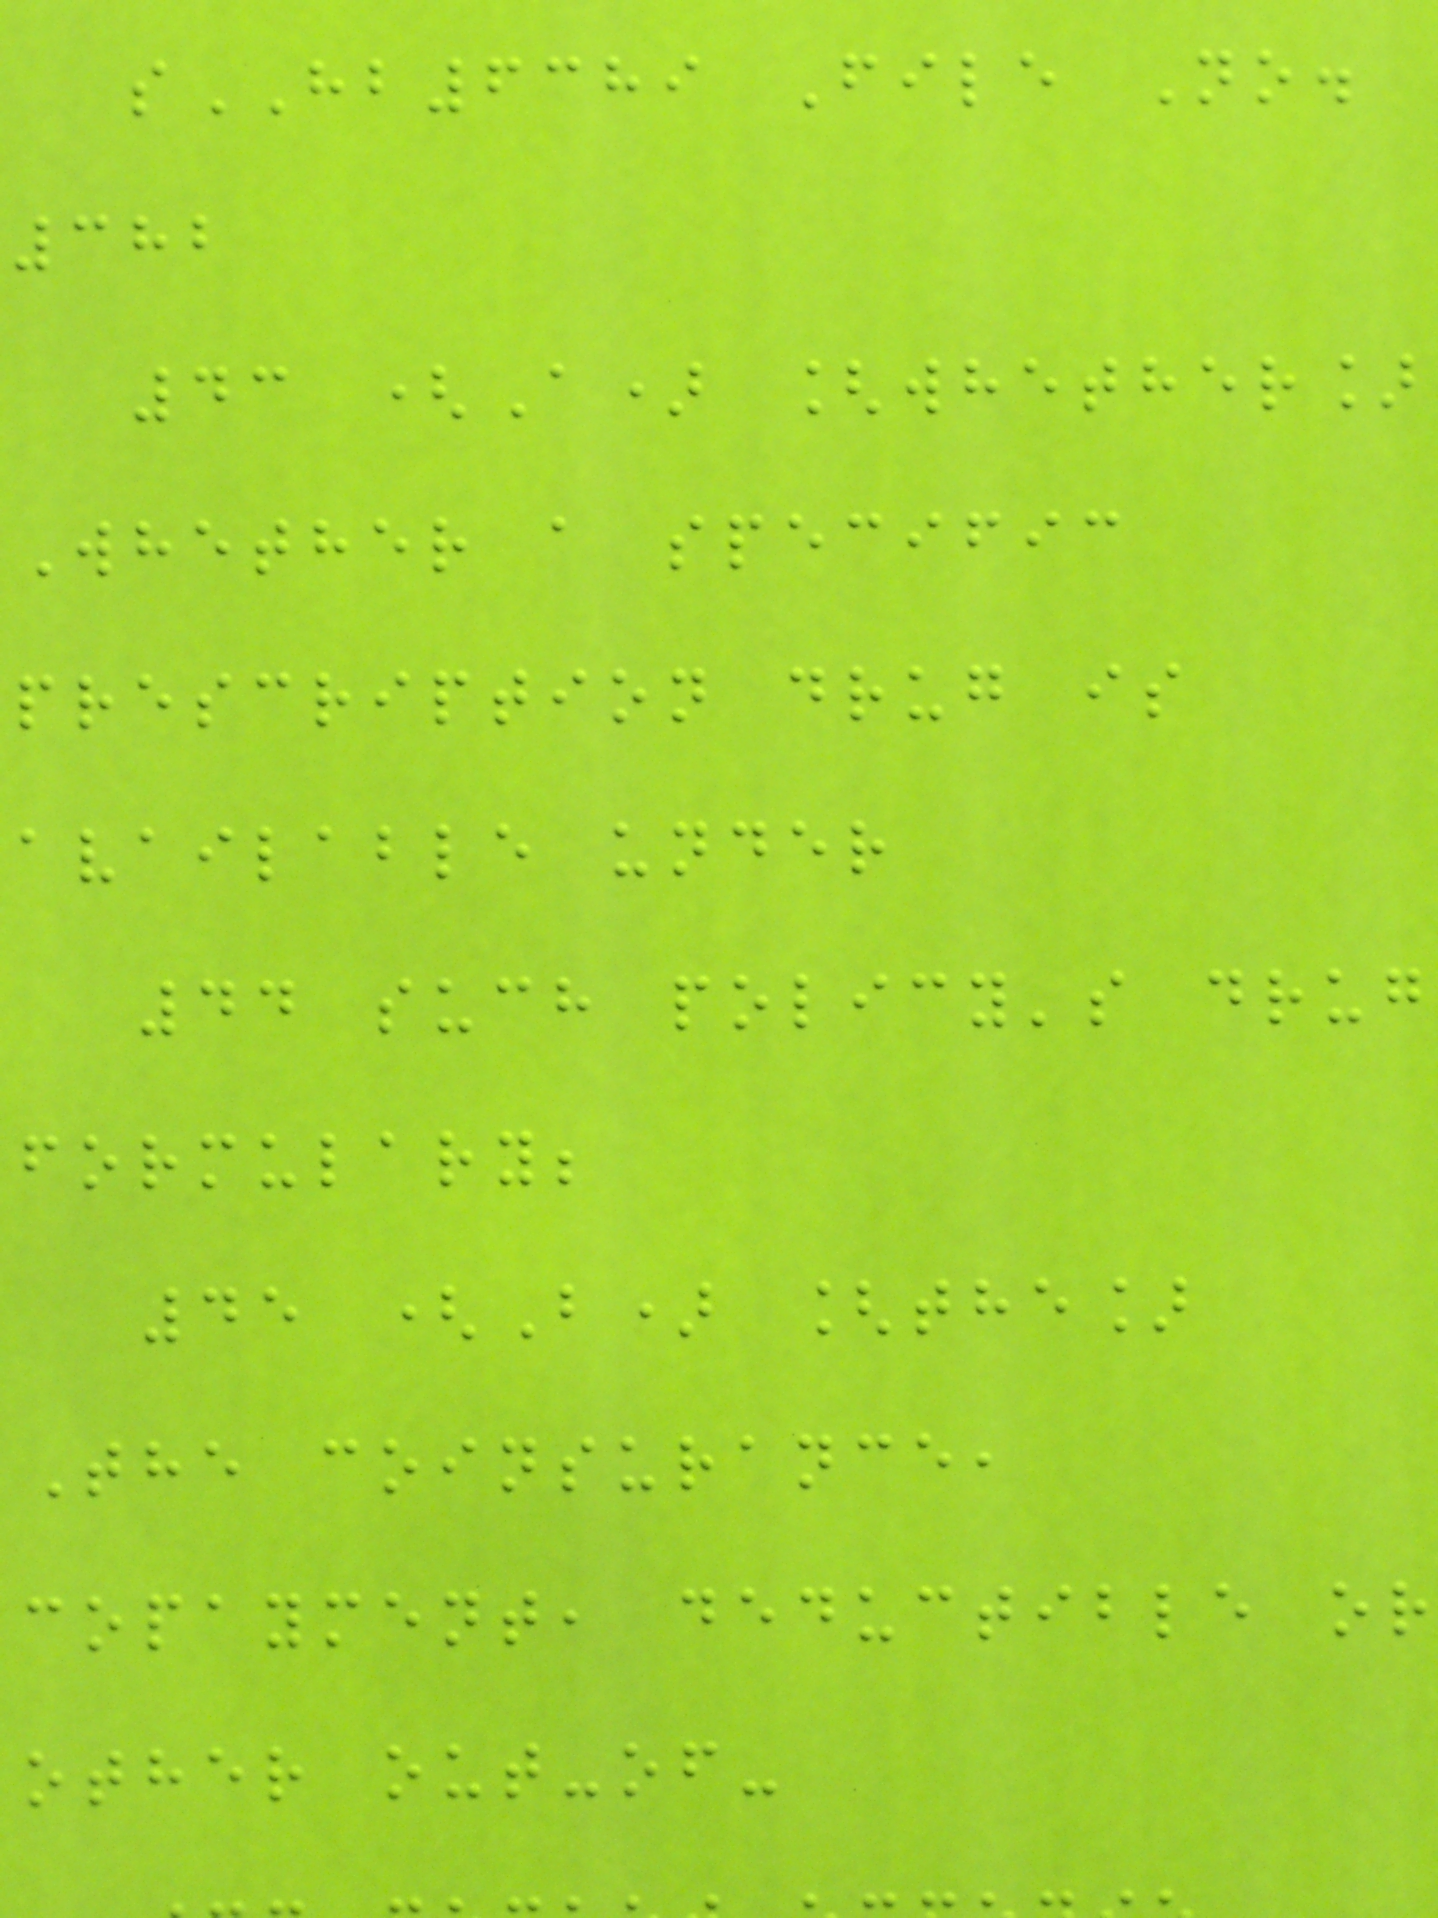sHB6389 File No.
382
43 (A) [whether]
Whether a specific
prescription drug is
available under
44 such policy's drug
formulary;
45 (B) [the]
The coinsurance,
copayment, deductible or
other out-of-
